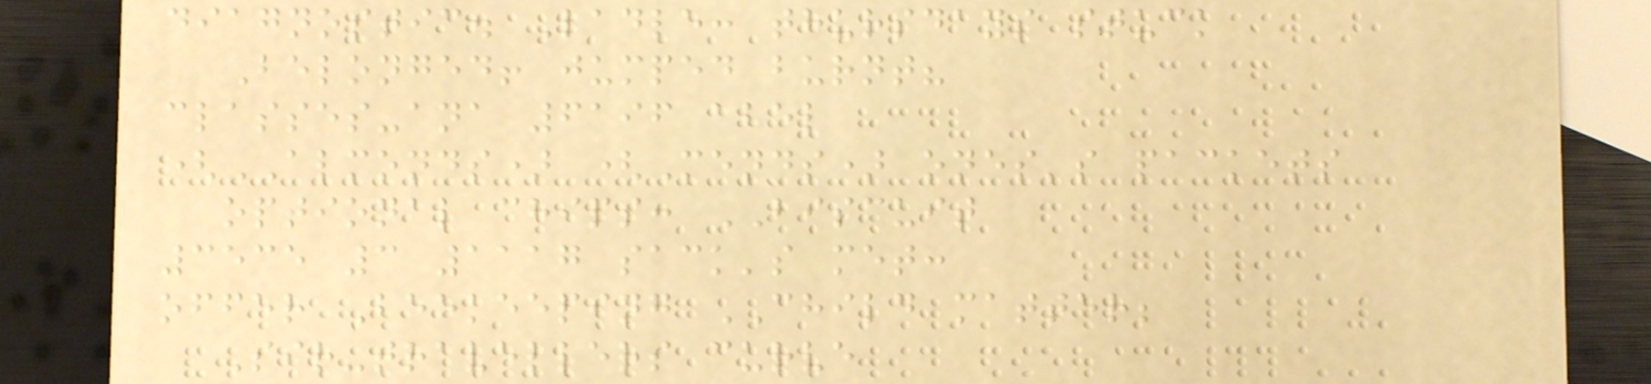diagnostic. Ladle: thursdays stuck
Belonged! jumped burnt?
classes-ana 6196 abel
(ALMONDS) (Mends) ones's packets
optional chips: BISCUIT
3535 3 1117 sack's met:
offer Beekeeping CHILD matter;
Sir-travellers curve
